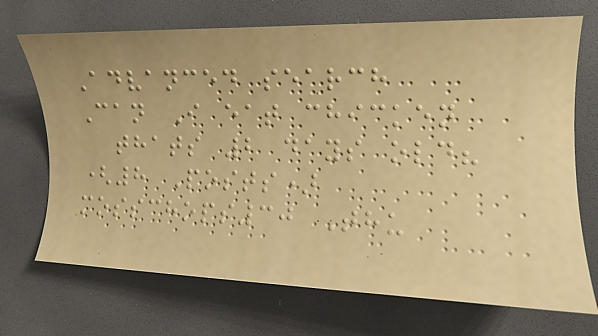Advanced search
Can I eat chicken
thats 2 days old?
(8 Posts)
mosschops30 Thu
